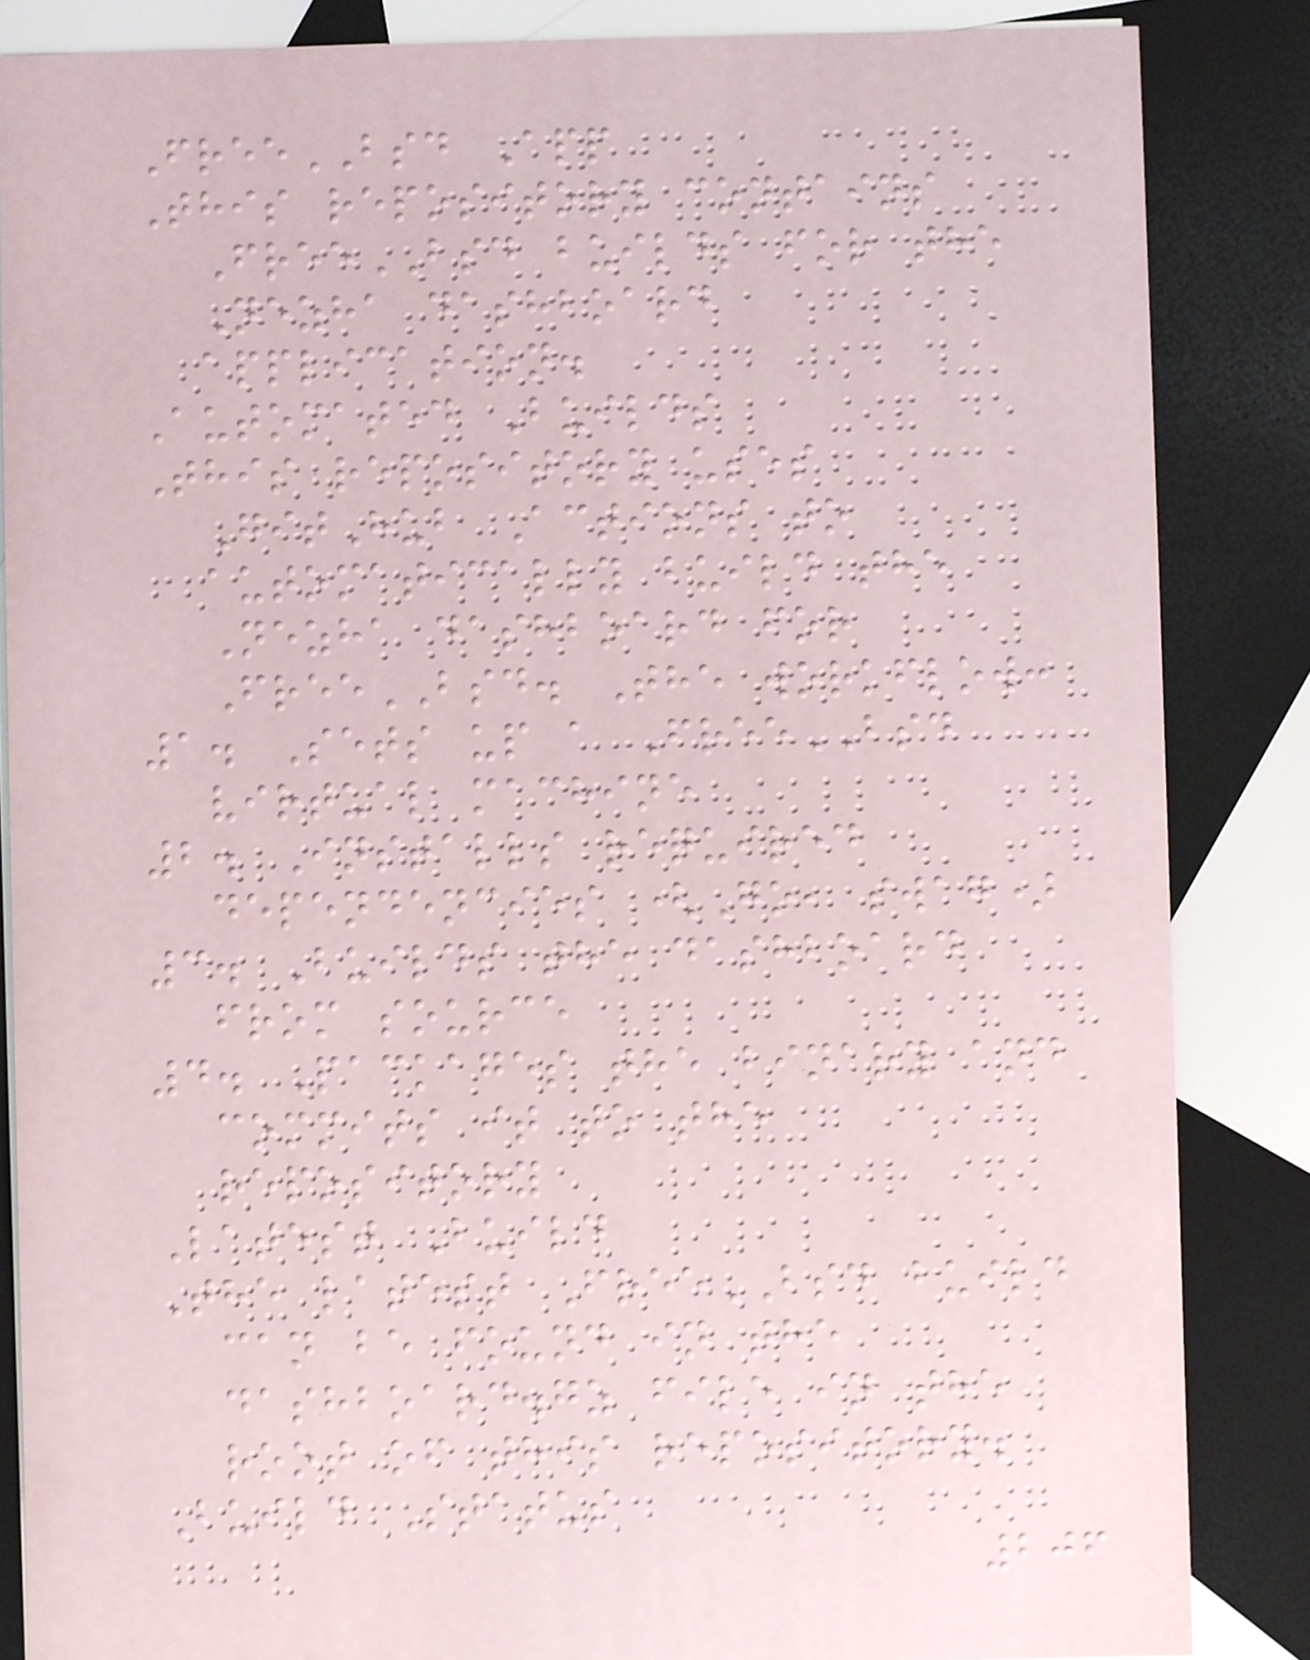FreeBSD App
This repository contains
FreeBSD builds for the
Nezha dashboard
application.
Automated Builds
This repository uses
GitHub Actions to
automatically build the
Nezha dashboard for
FreeBSD. The workflow:
1. Sets up a FreeBSD
virtual machine
2. Installs required
dependencies (Go, swag)
3. Builds the dashboard
from source
4. Packages the binary and
commits it to the
repository
Latest Build
The latest FreeBSD build
can be found in the
dashboard.gz file in the
root of this repository.
Build Status
206
